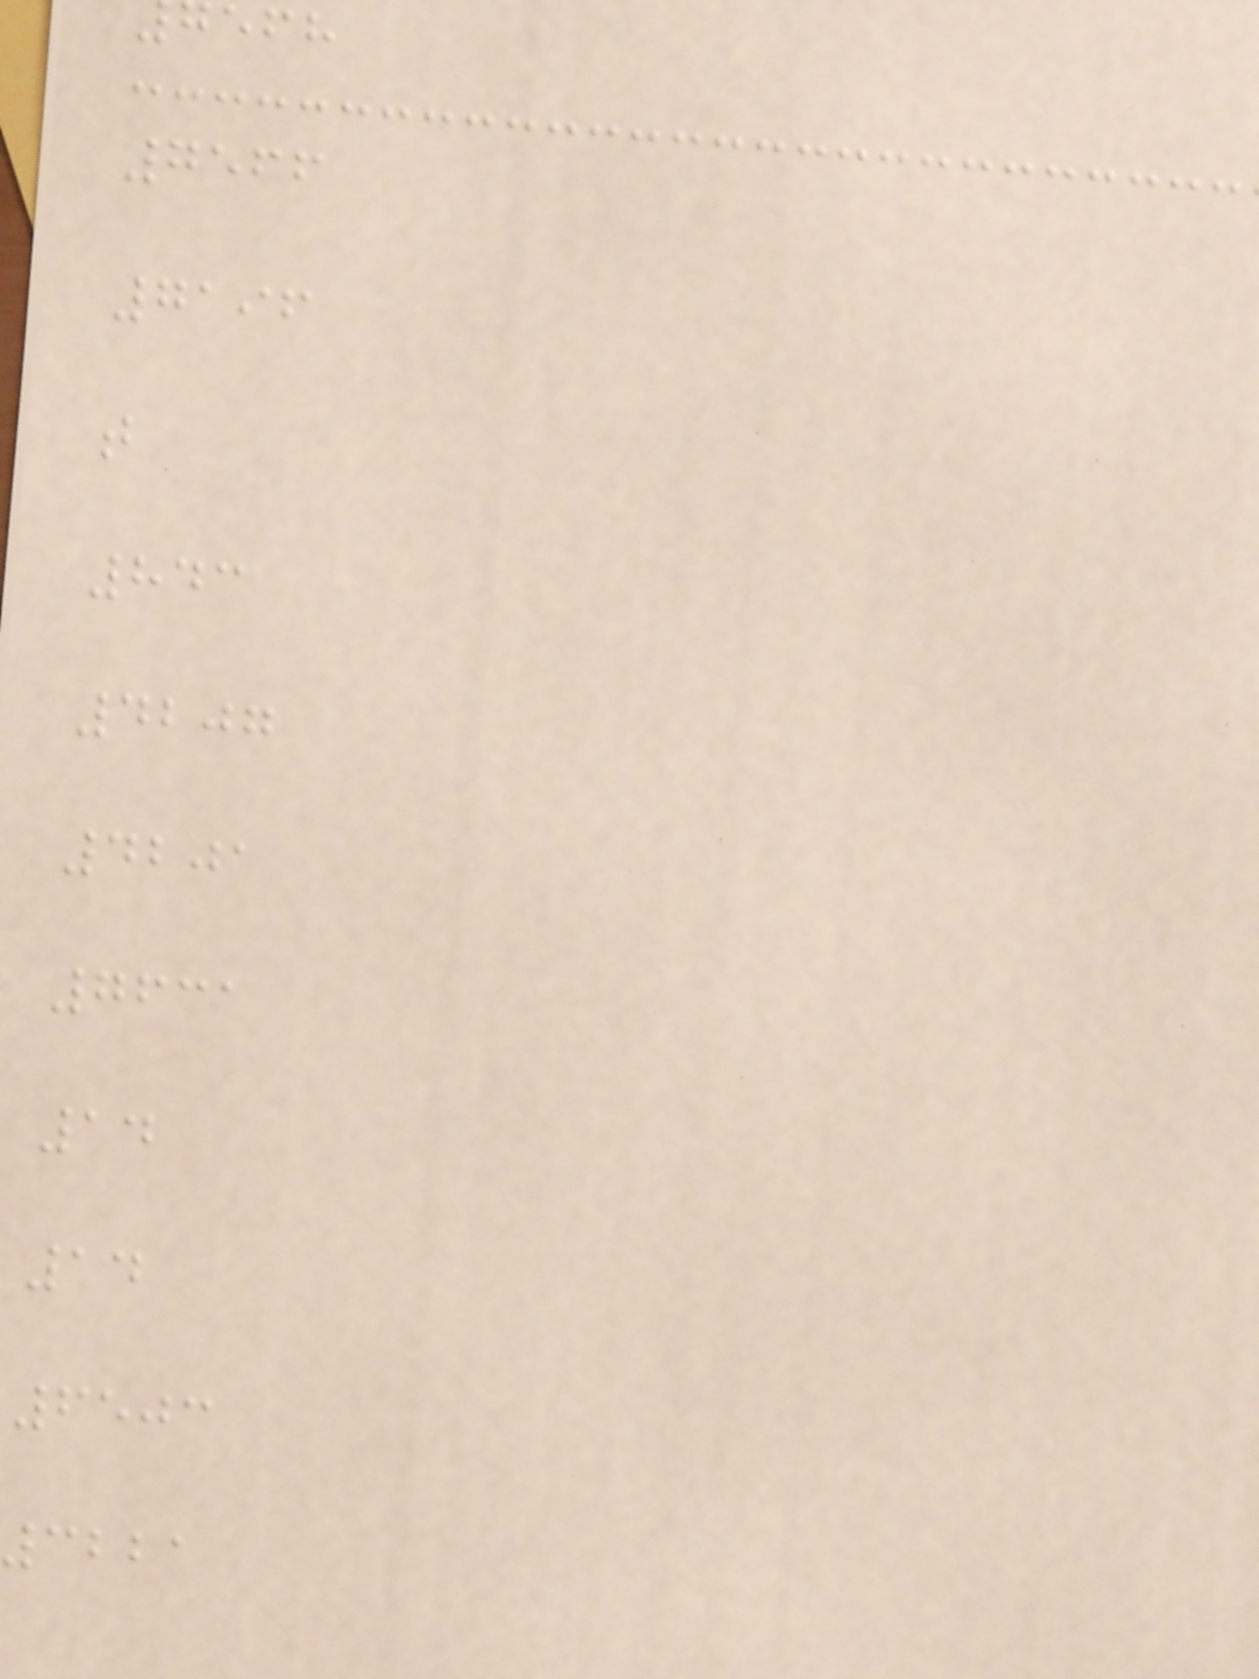7566
7196
t
843
4207
4201
7631
14
14
6503
3221
